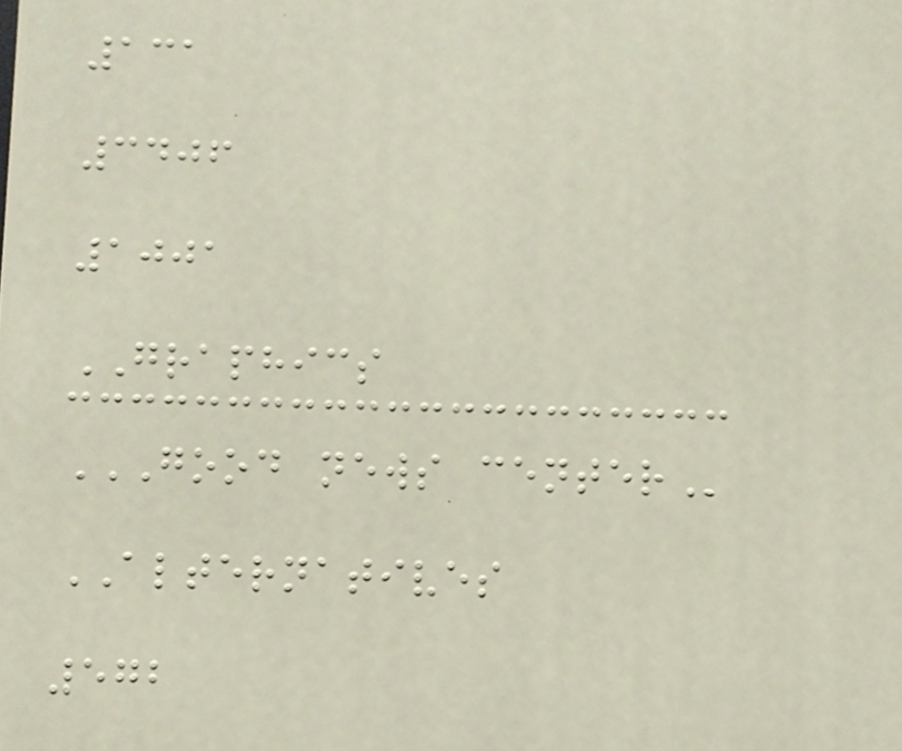131
3406
1001
GRAPHICS
GOOD NEWS CENTER
ALTERNATIVES
572
